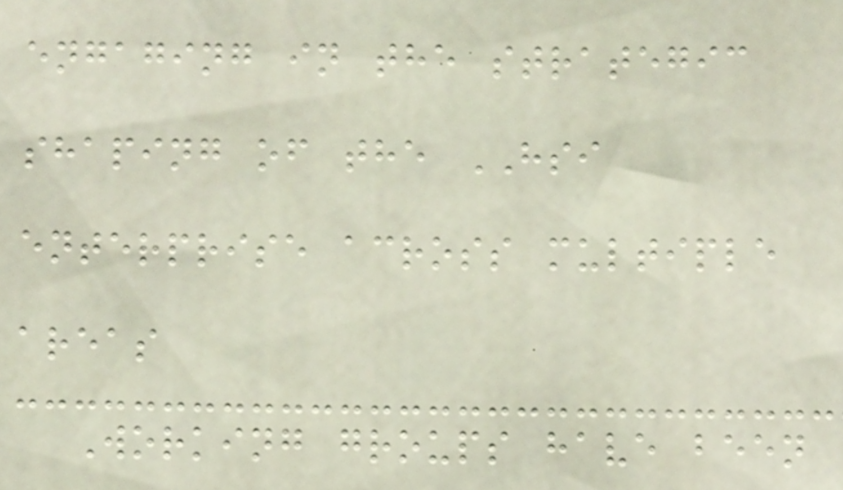engaging in the strategic
shaping of the HSI
enterprise across multiple
areas
Working groups have been
